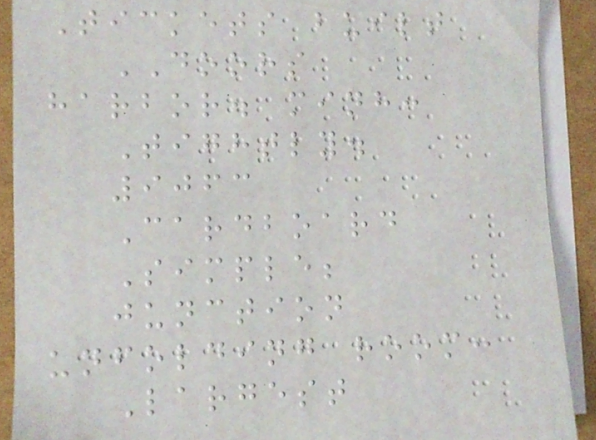Tickets built
DOORS
harbor. minh:
Tightly.
9063
Cardboard
Simple;
junction
unfolding room:
Largest
